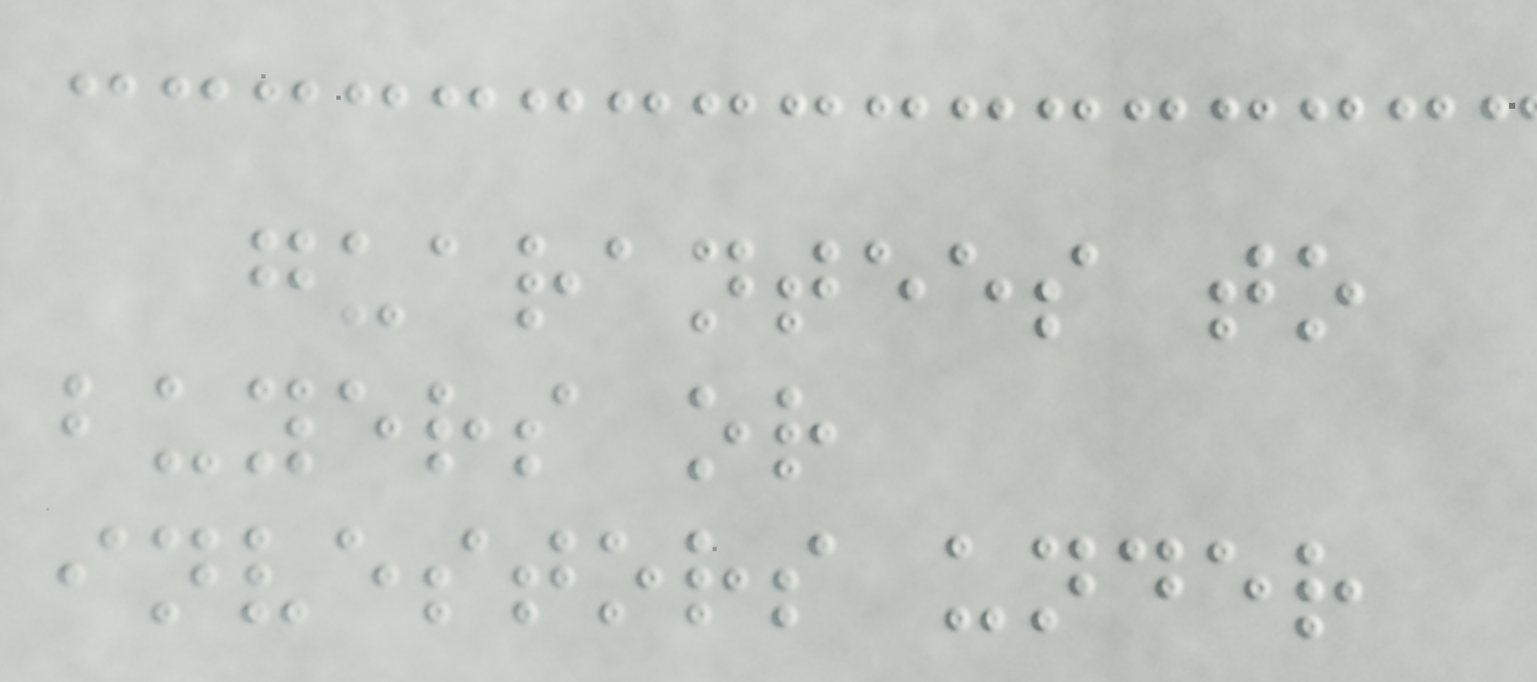guarantees to
buyers or
investors under
